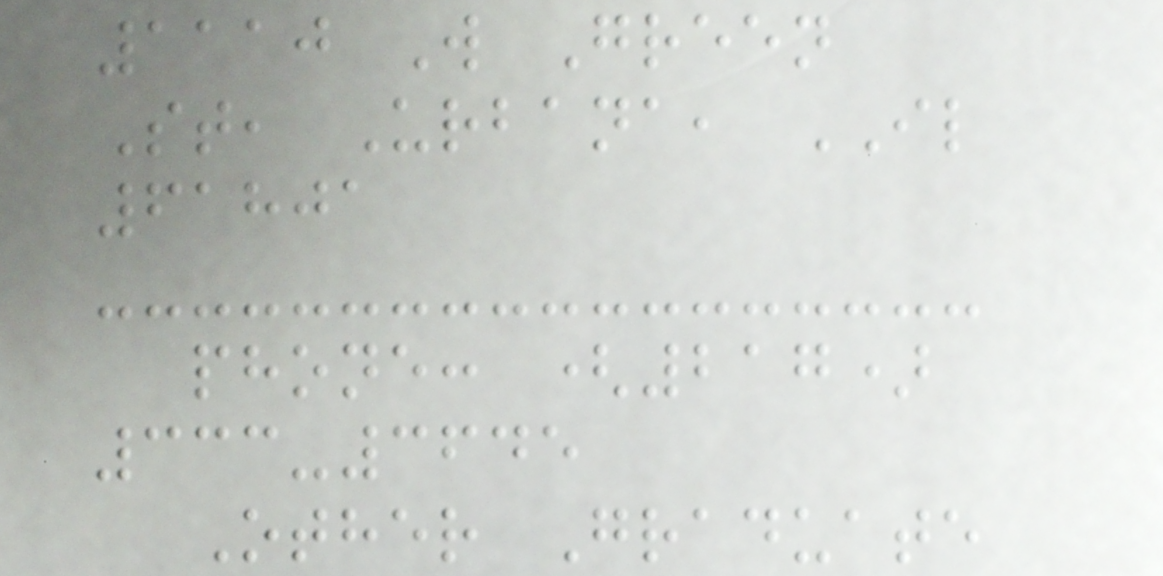1110 W Green
St, Urbana, IL
61801
phone: (217)
333-3645
Other Graduate
